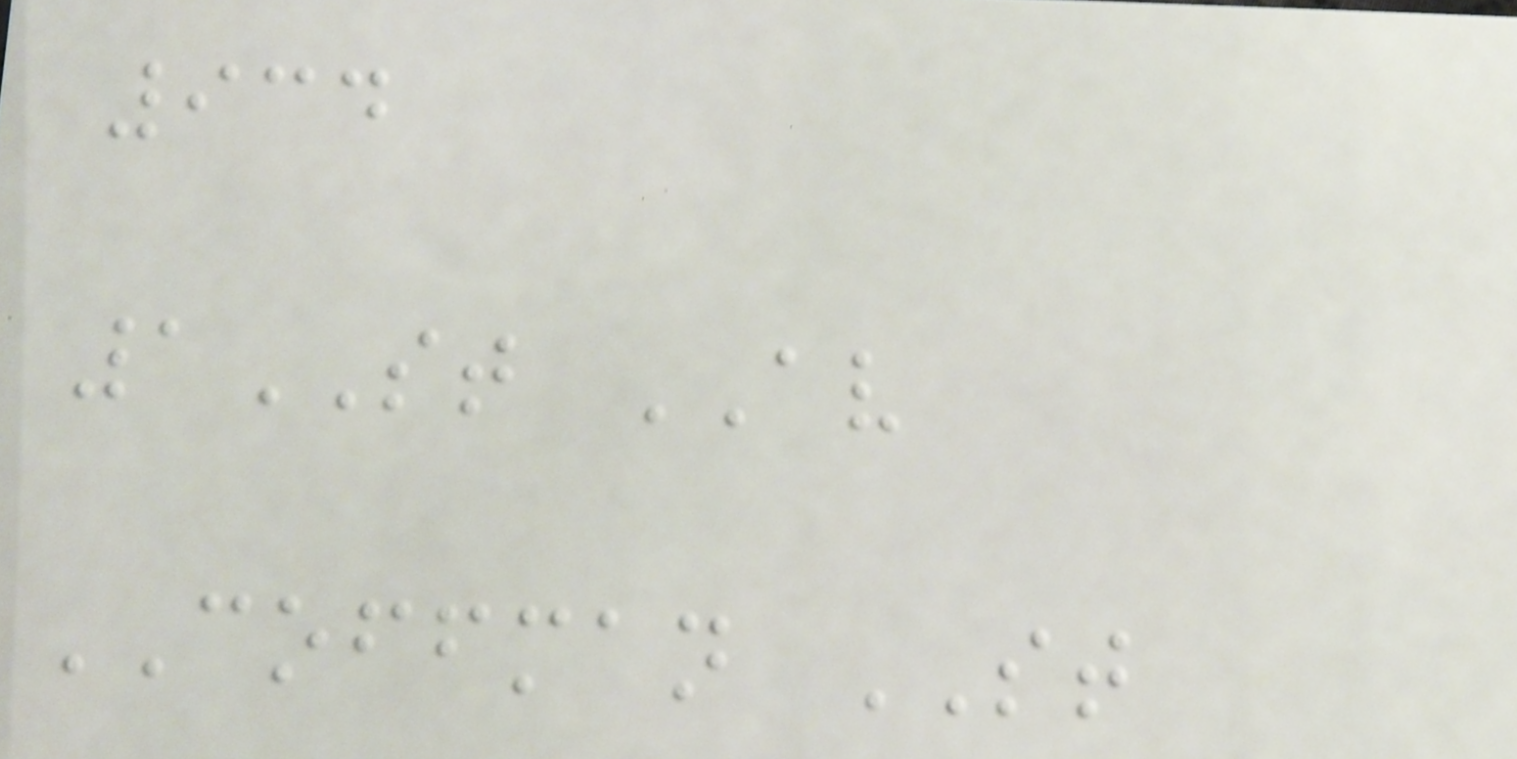934
1ST AV
COFFMAN ST
